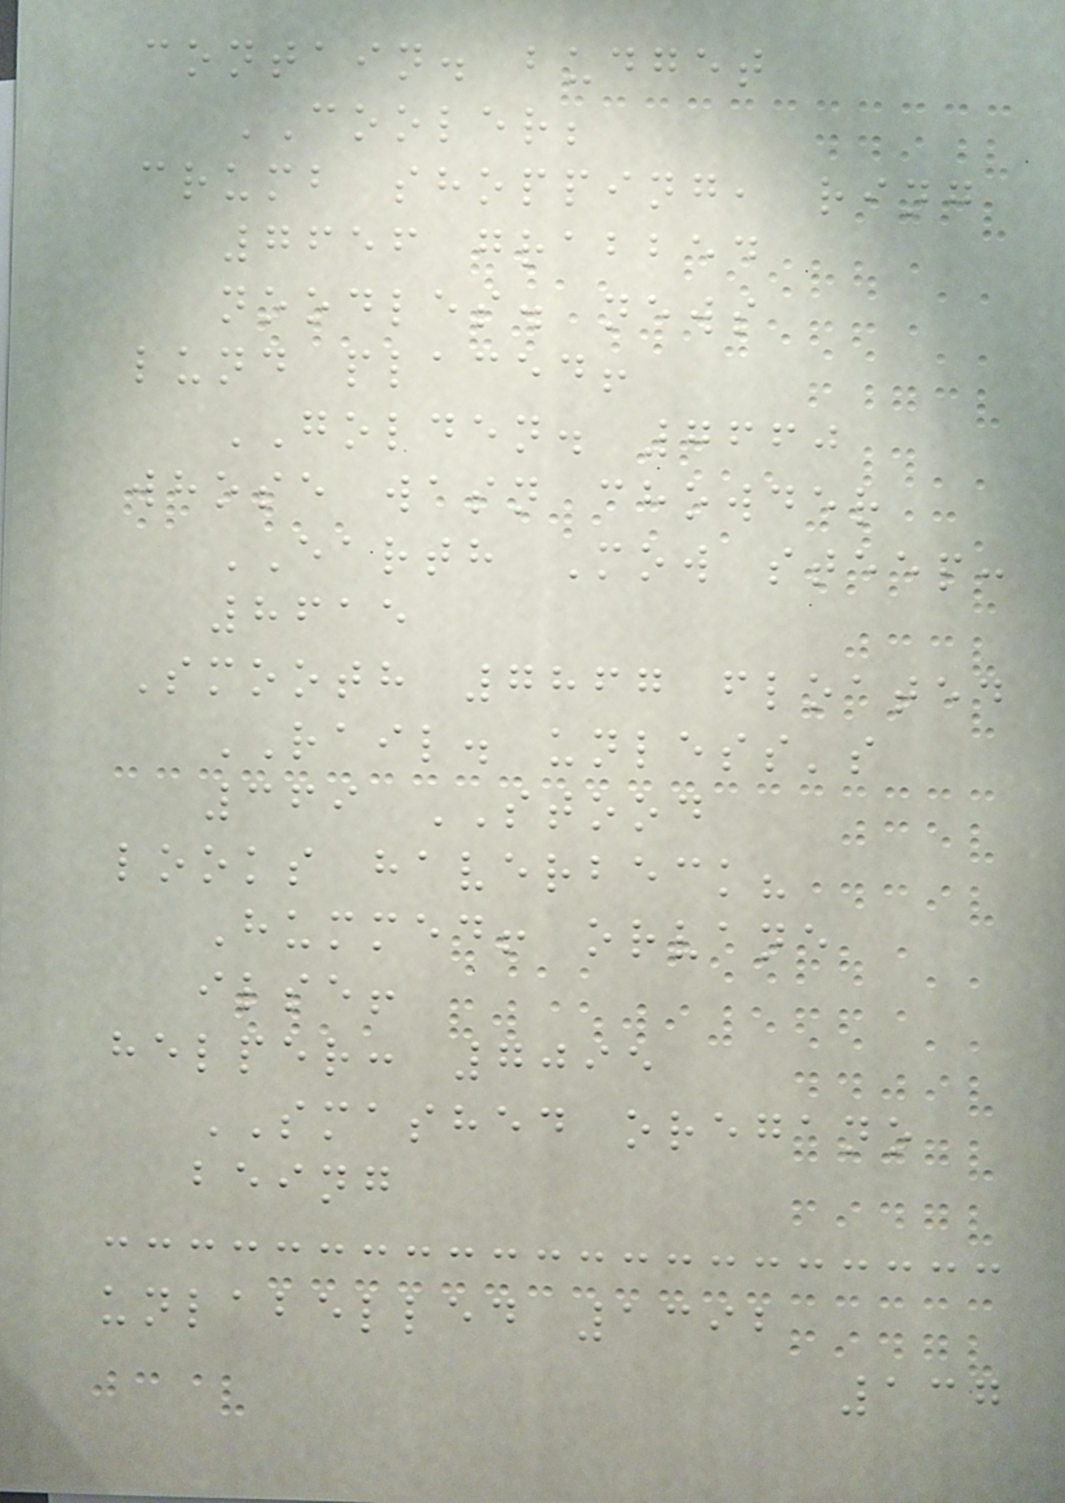contain. budget
COOLER;
crumb shopping, ring
7656 grabbed
noodles. news
lund placed!
GOLDEN. 7660
whose wasn chowder
EARTH Mow steep:
8615
Smooth 7867 floated
RAIL. unless's
369 STOOD
looks haverbeck?
Hummed! orvane
ilse!
helper: 7095
SMASHED oregano
being
unlabelled 1392
137
